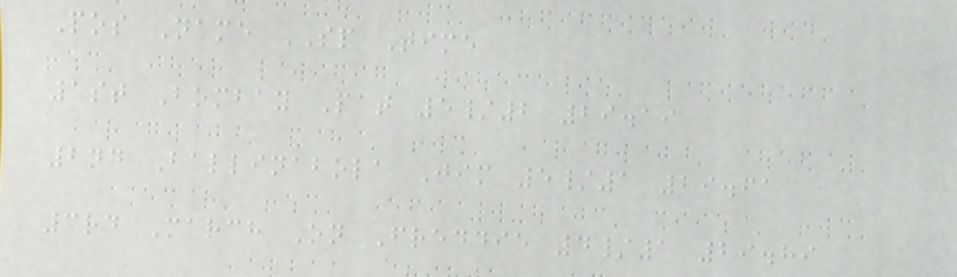Pos Name SP Time
1st Bombay Pat 5/2 29.19
2nd Ballinabola Jim 5/1 29.61
3rd March On Freddie 4/1 29.89
